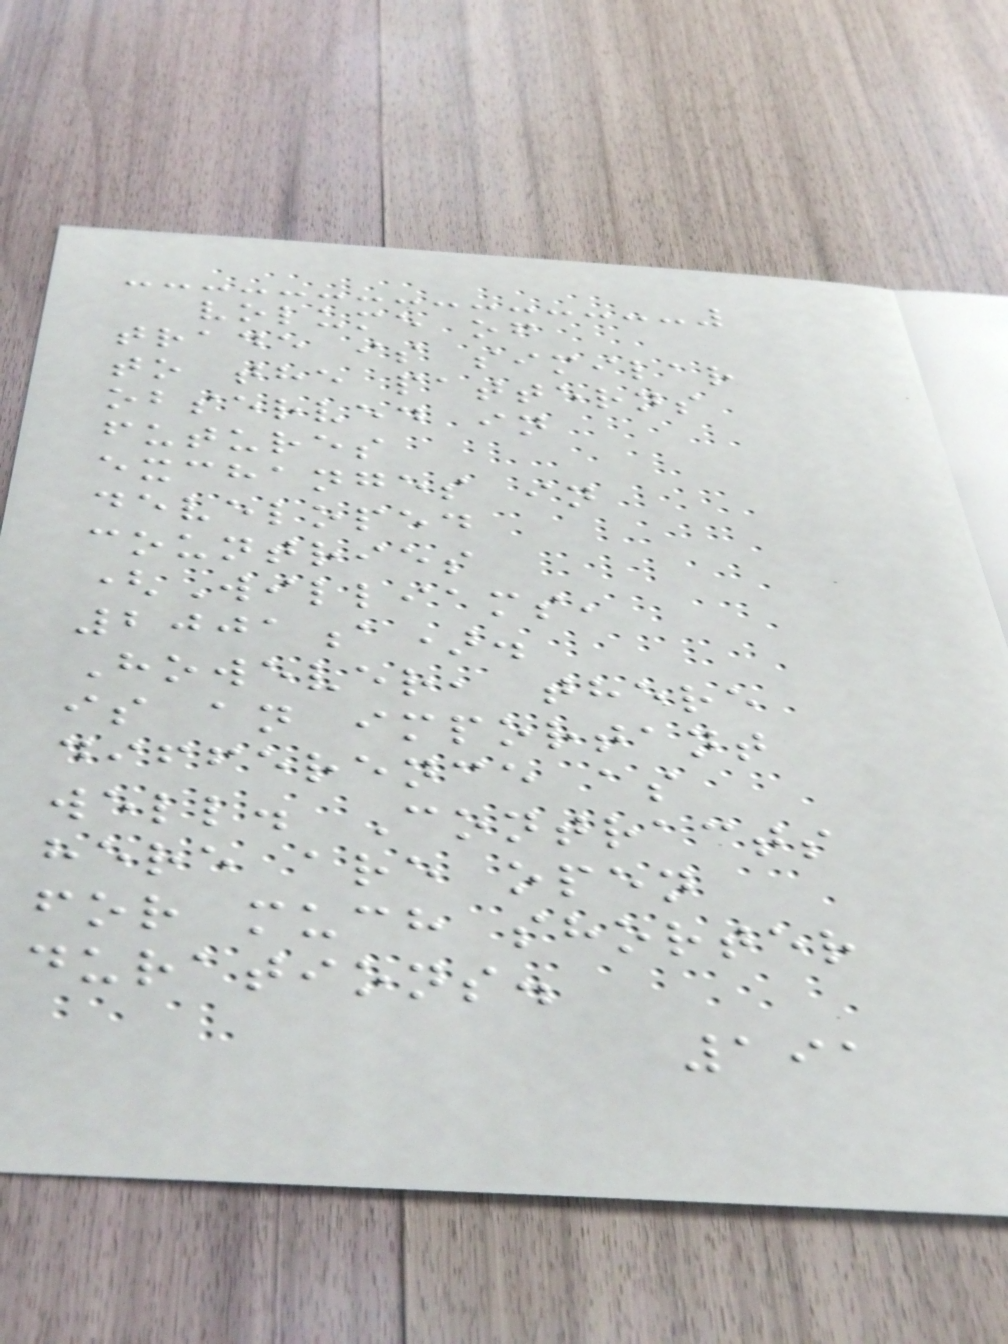volume of
trade is similar
to the patterns
observed in
futures
exchanges in
developed
countries
(Williams,
2001a).
However, there
is an important
difference as
well. Contracts
here are open
for much shorter
durations.
191
